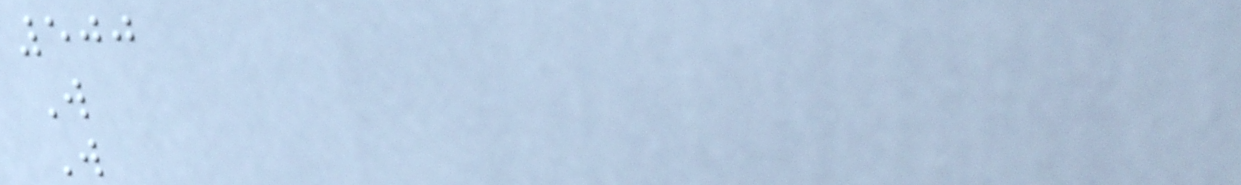500
W
W
